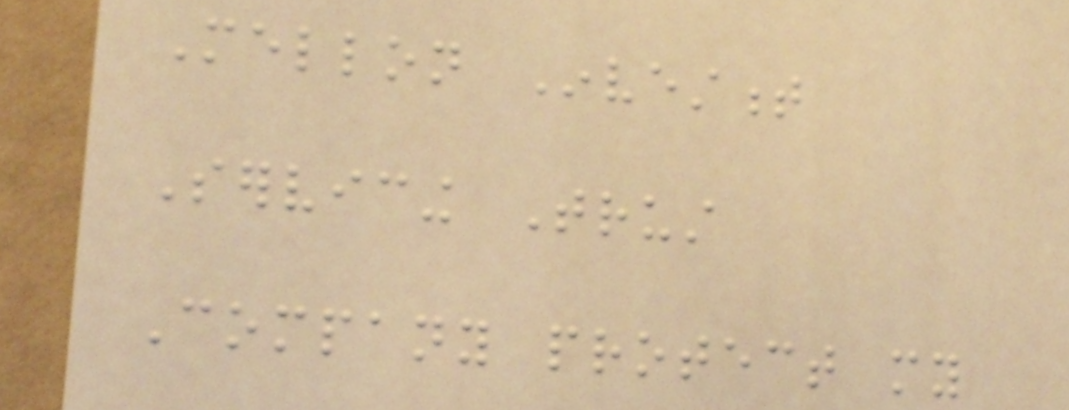Mellon Investment
Servicing Trust
Company protect my
